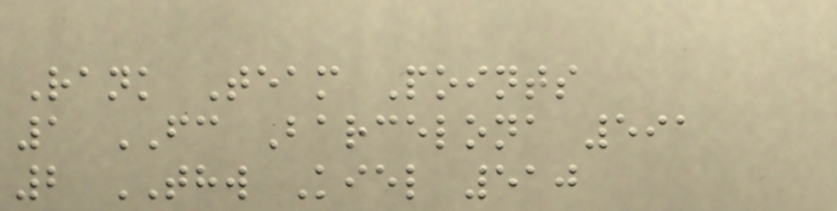Rank Team Points
1 FC Barcelona 591
2 THW Kiel 510
